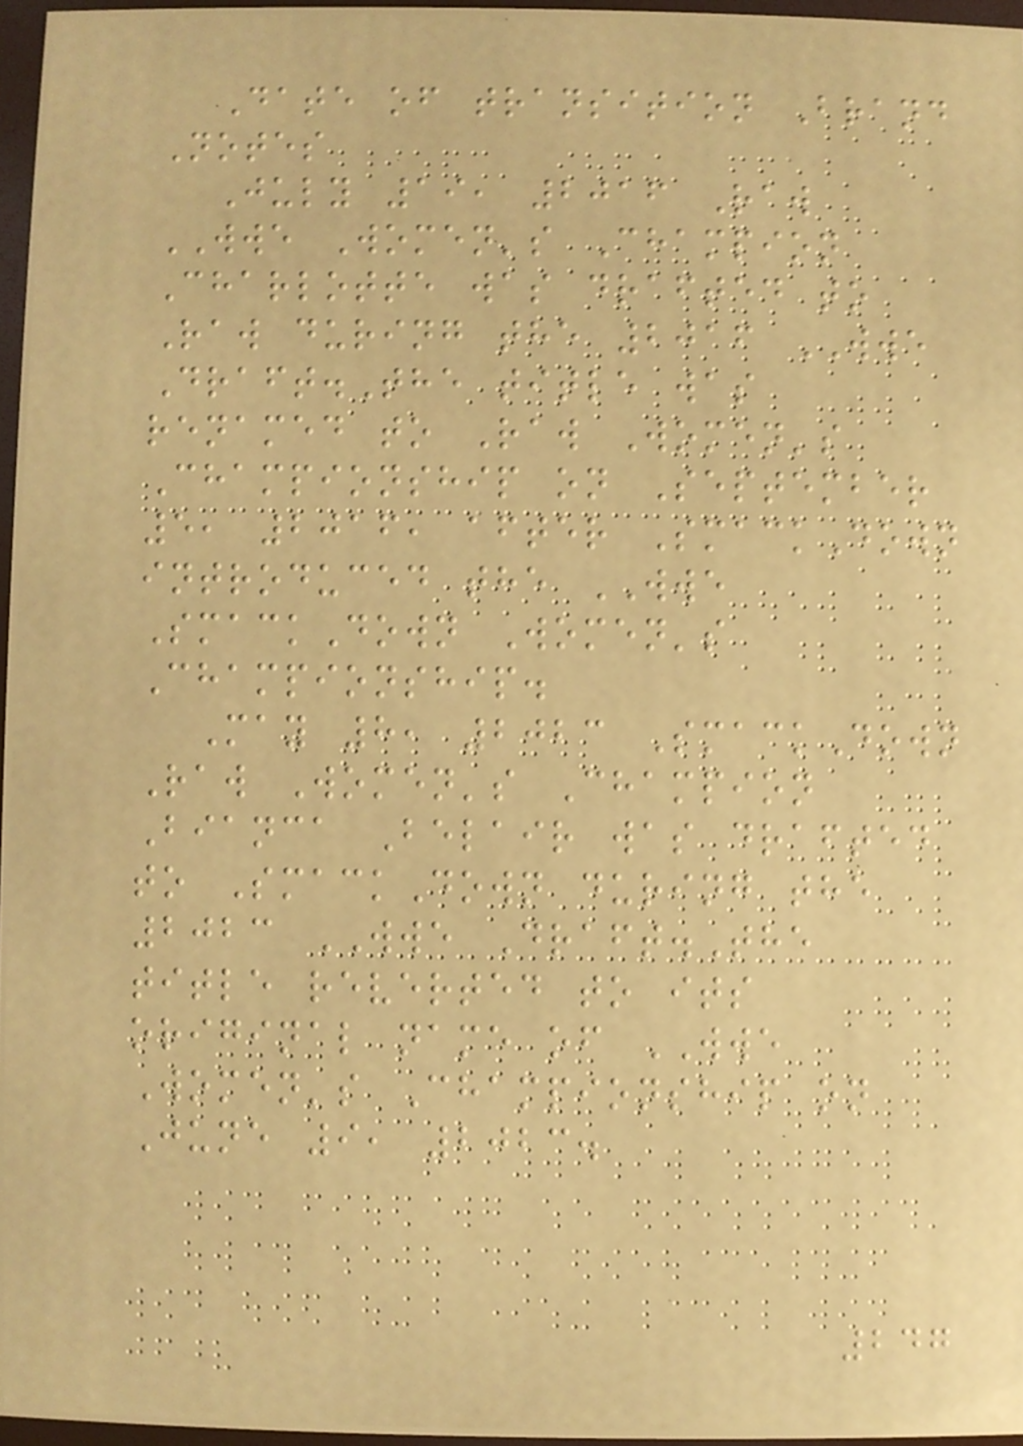Date of transition Brand
Notes
July 19, 2016 Raw
WWE Women's Champion
Charlotte was drafted to
Raw during the 2016 WWE
Draft.The title was
renamed to Raw Women's
Championship on September
5, 2016, after SmackDown
introduced the WWE
SmackDown Women's
Championship.
May 8, 2023 SmackDown
Raw Women's Champion
Bianca Belair was drafted
to SmackDown during the
2023 WWE Draft.The
title reverted to its
original name of WWE
Women's Championship on
June 9, 2023.
247
